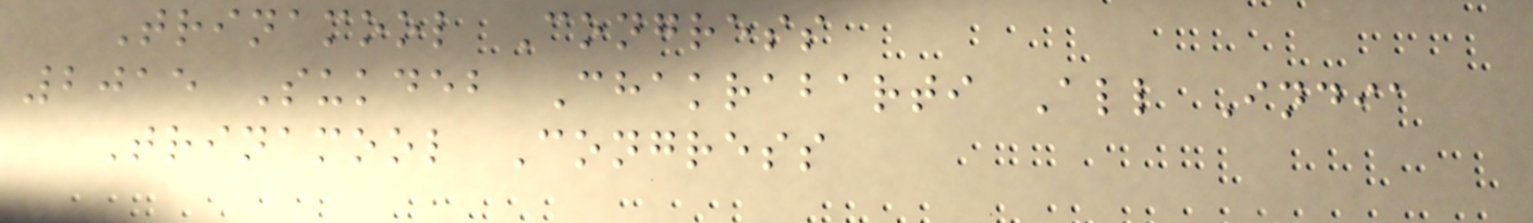Trinamool Congress
2015 Sukdeb Chakrabarti All India
Trinamool Congress
